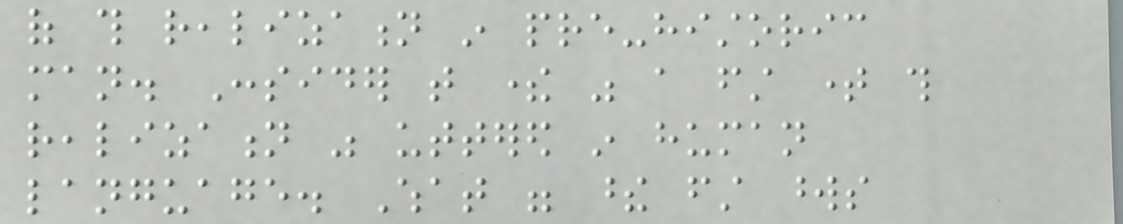of this realization in pre-historic
man. Consider that there was a first time this
realization was uttered in human
language. What were these first words
